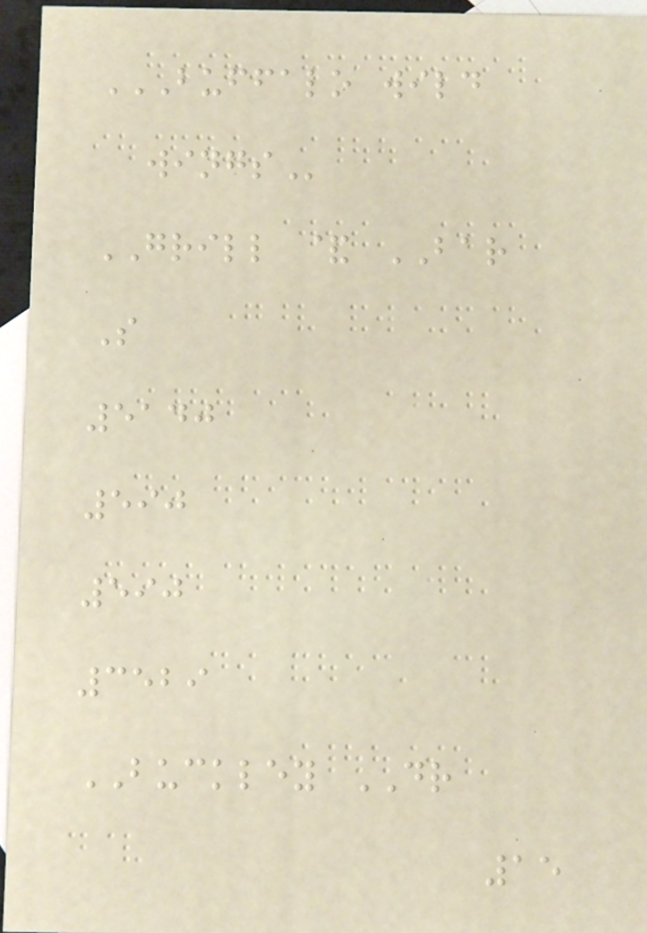BUFFALO WILD
WINGS
GRILL & BAR
S
5140
590
590
3529
BUCKLEY DR
15
